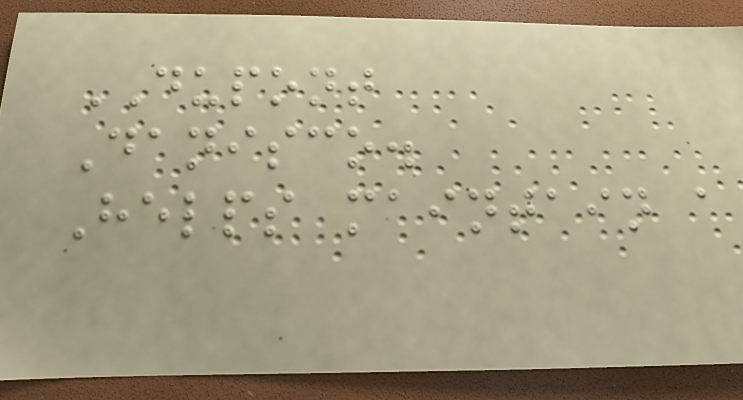DUPONT
Danisco.
Helps maintain a
